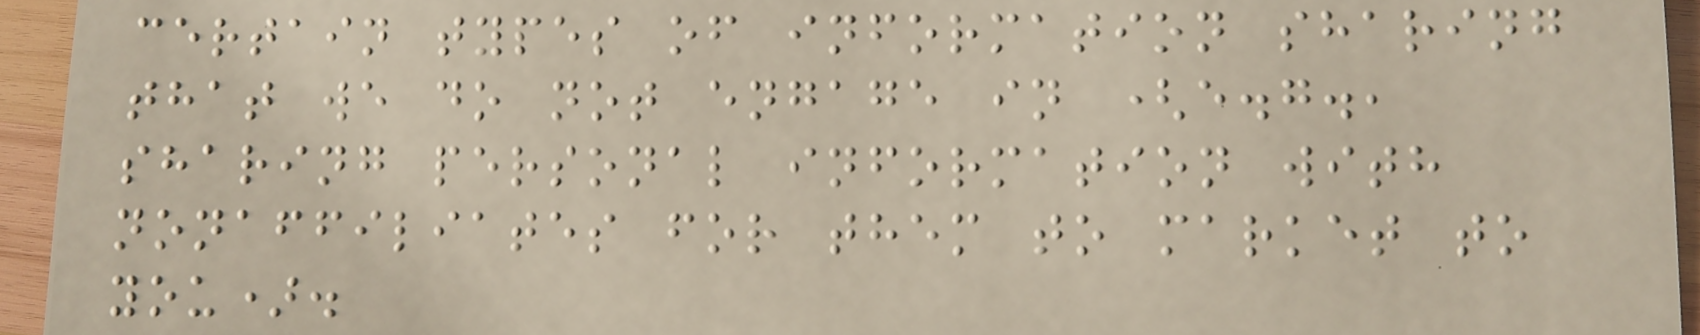certain types of information sharing
that we do not engage in (e.g.,
sharing personal information with
nonaffiliates for them to market to
you).
